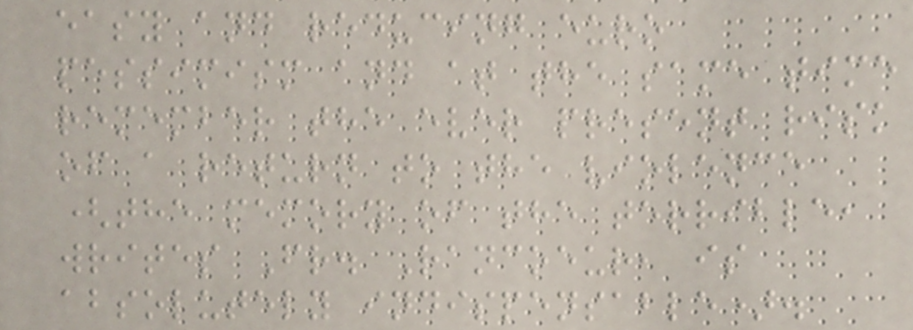easy and reducing euro
pessimism and at the same time
remember the ever present risk
of a return to the violence
(the memory of the terrible,
writes Fr. Rancoeur, is
absolutely indispensable).
